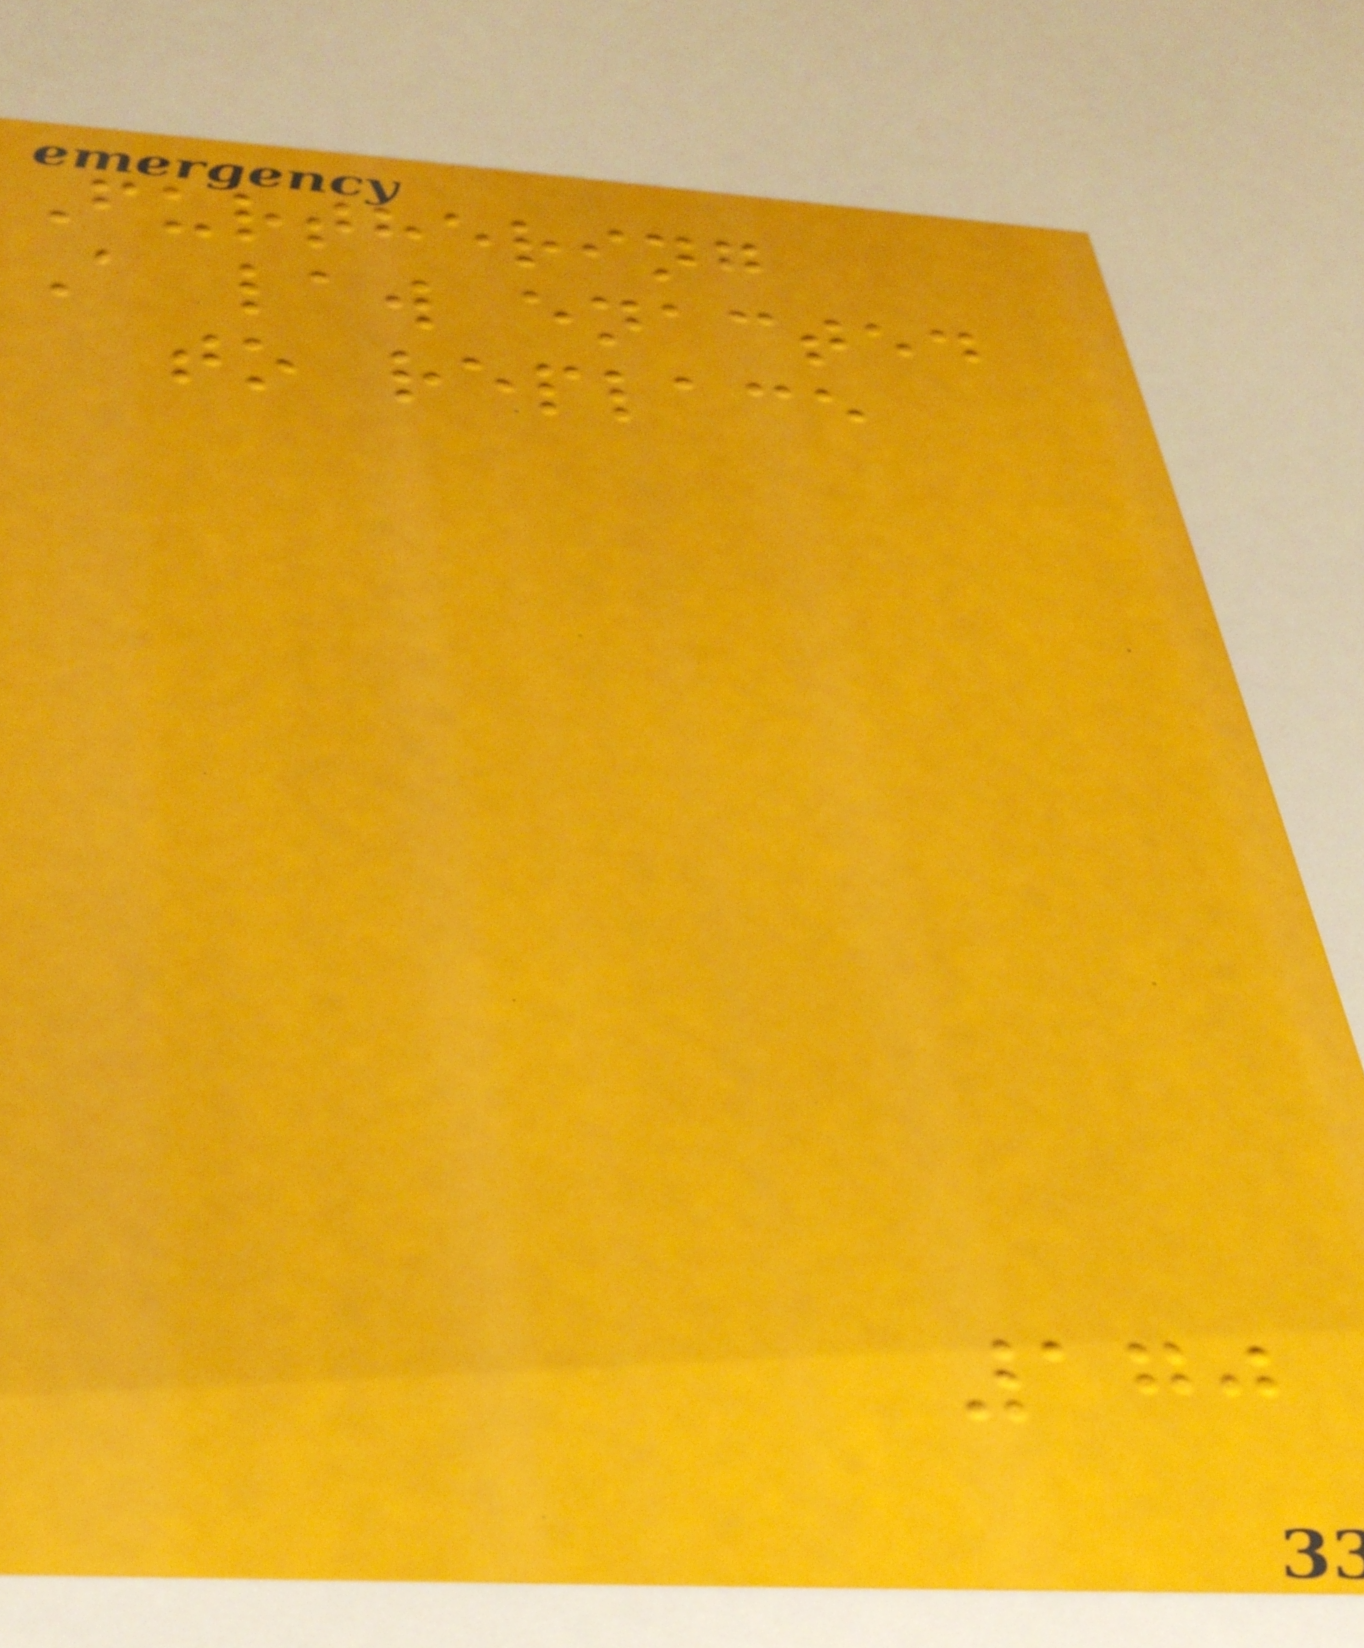Furthering
A law enacted
to replace
170
